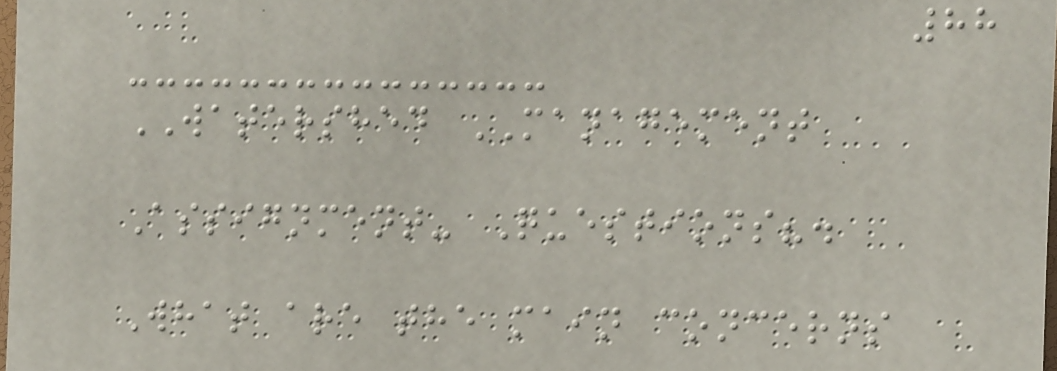88
WATERSHED MANAGEMENT
Assignment- Questions?.
What are the main concerns
